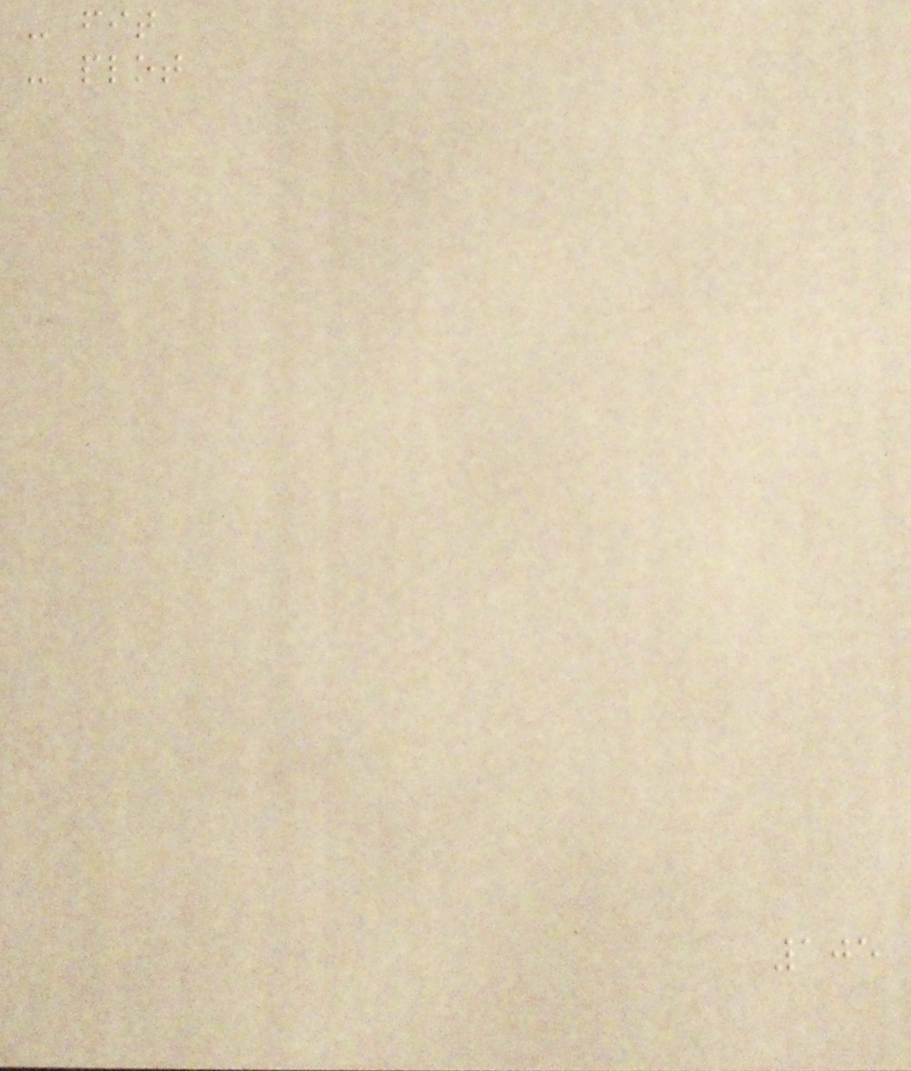- fit
- plot
105
